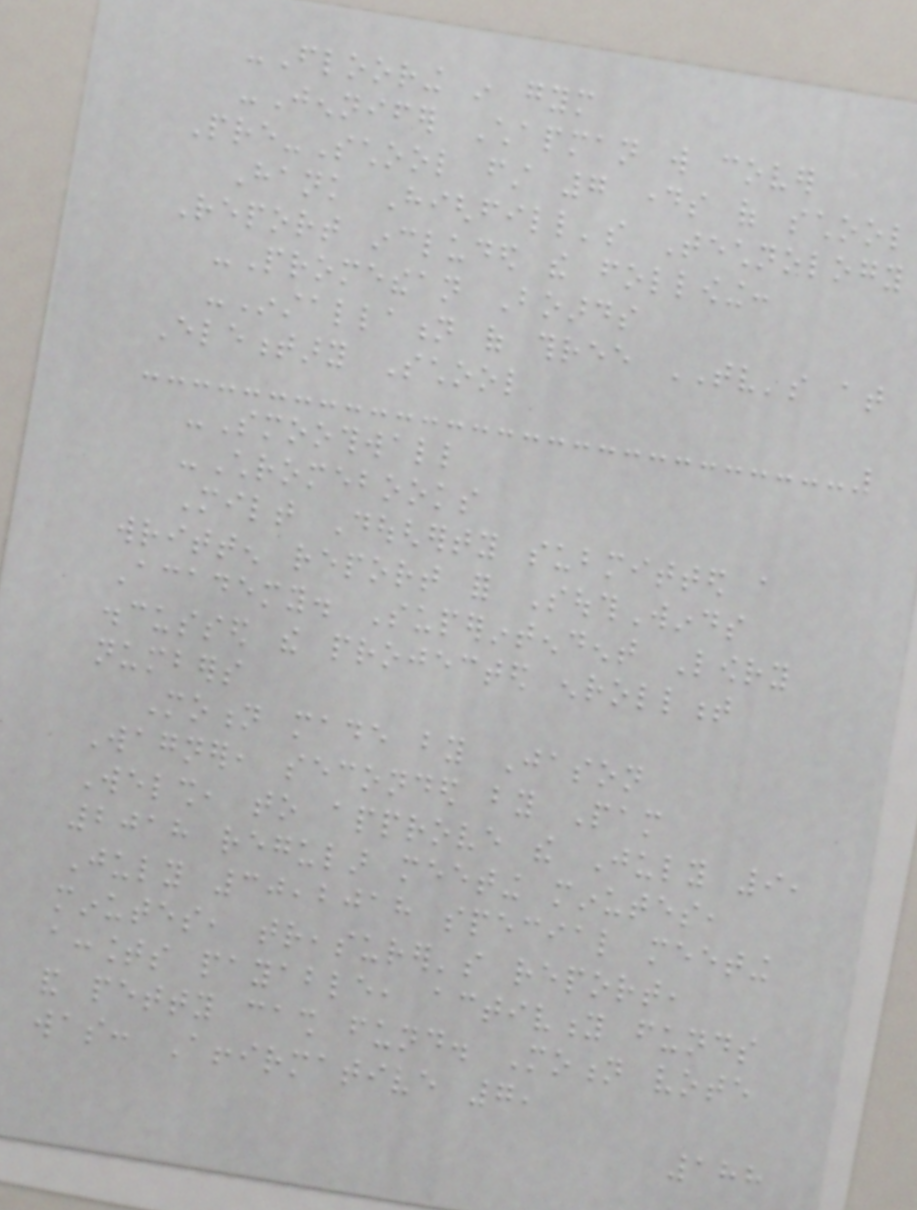-Flooring in gym
-Jennifer Chapman will cover
Pre-School first 7 days of school
Hank Highfill's Technology
Report included the following:
-Promethean Boards
-Installation of three TV's at
Elementary School
-Smoothwall
-Chromebooks
Milt Dougherty submitted a
written report for SouthWinds
Academy. Superintendent Lowry
discussed the projected enrollment
numbers
Motion made by Jason
Wagner, seconded by Pam
Welsh, to approve the July 9,
2018 regular meeting minutes,
July 30,2018 special meeting
minutes, treasurer's report,
accounts payable, activity funds
and petty cash fund. Motion vote
was: Affirmative 7,
188
